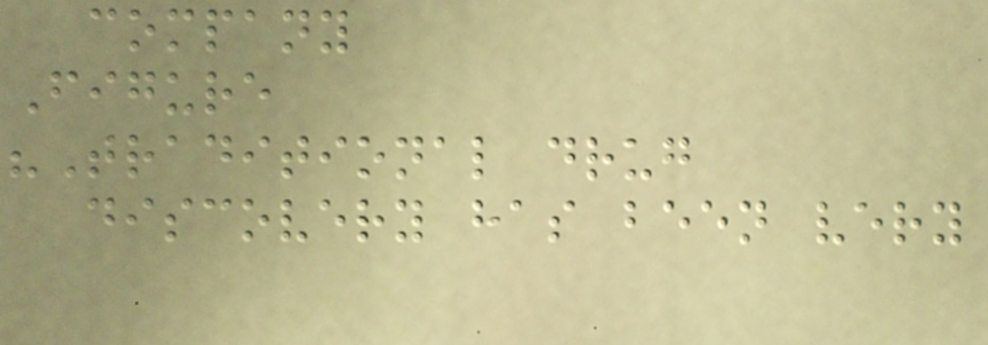company
Figure
"Traditional drug
discovery has been very
